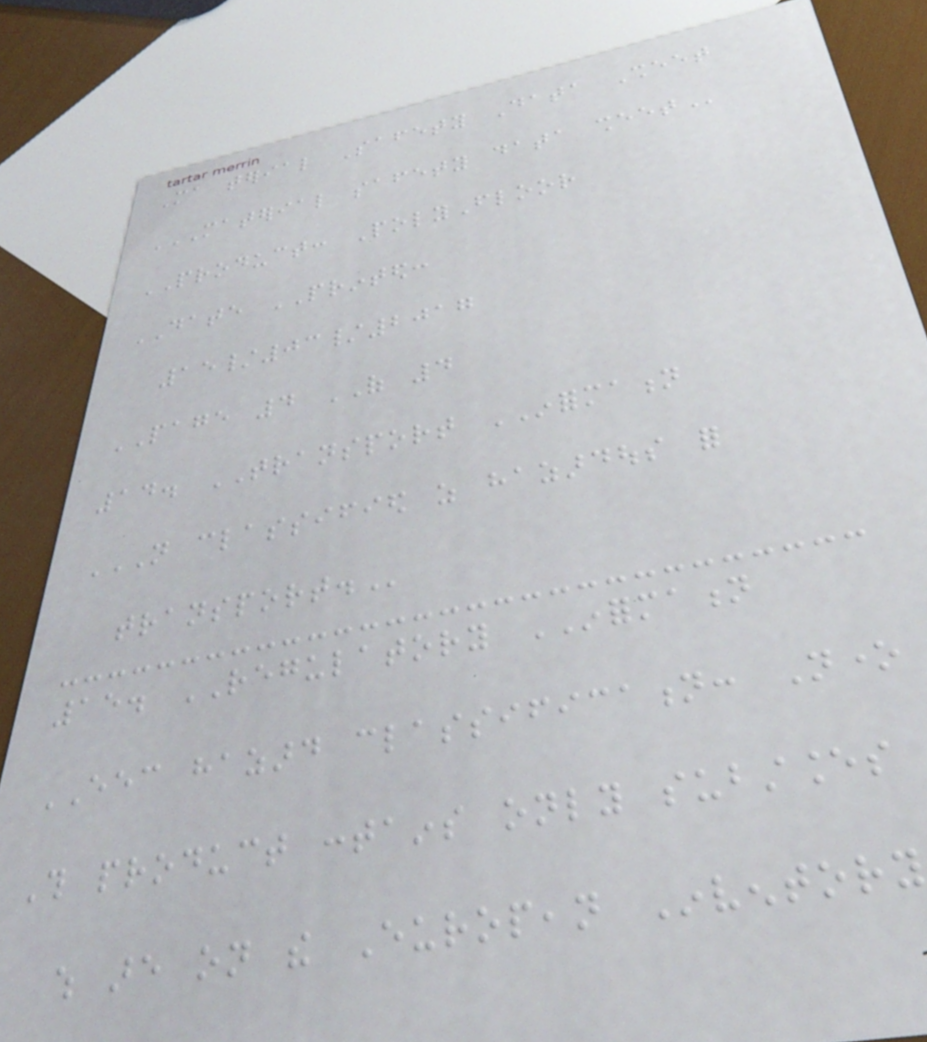Ma terial Safety Data Sheet
MATERIAL SAFETY DATA SHEET
PRODUCT: PolyFloor
DATE PRINTED:
15/03/2017
PAGE 4 OF 4
14. TRANSPORT INFORMATION
NOT CLASSIFIED AS HAZARDOUS FOR
TRANSPORT.
15. REGULATORY INFORMATION
EEC hazard classification: None
This product contains only substances
which are on the European Inventory
